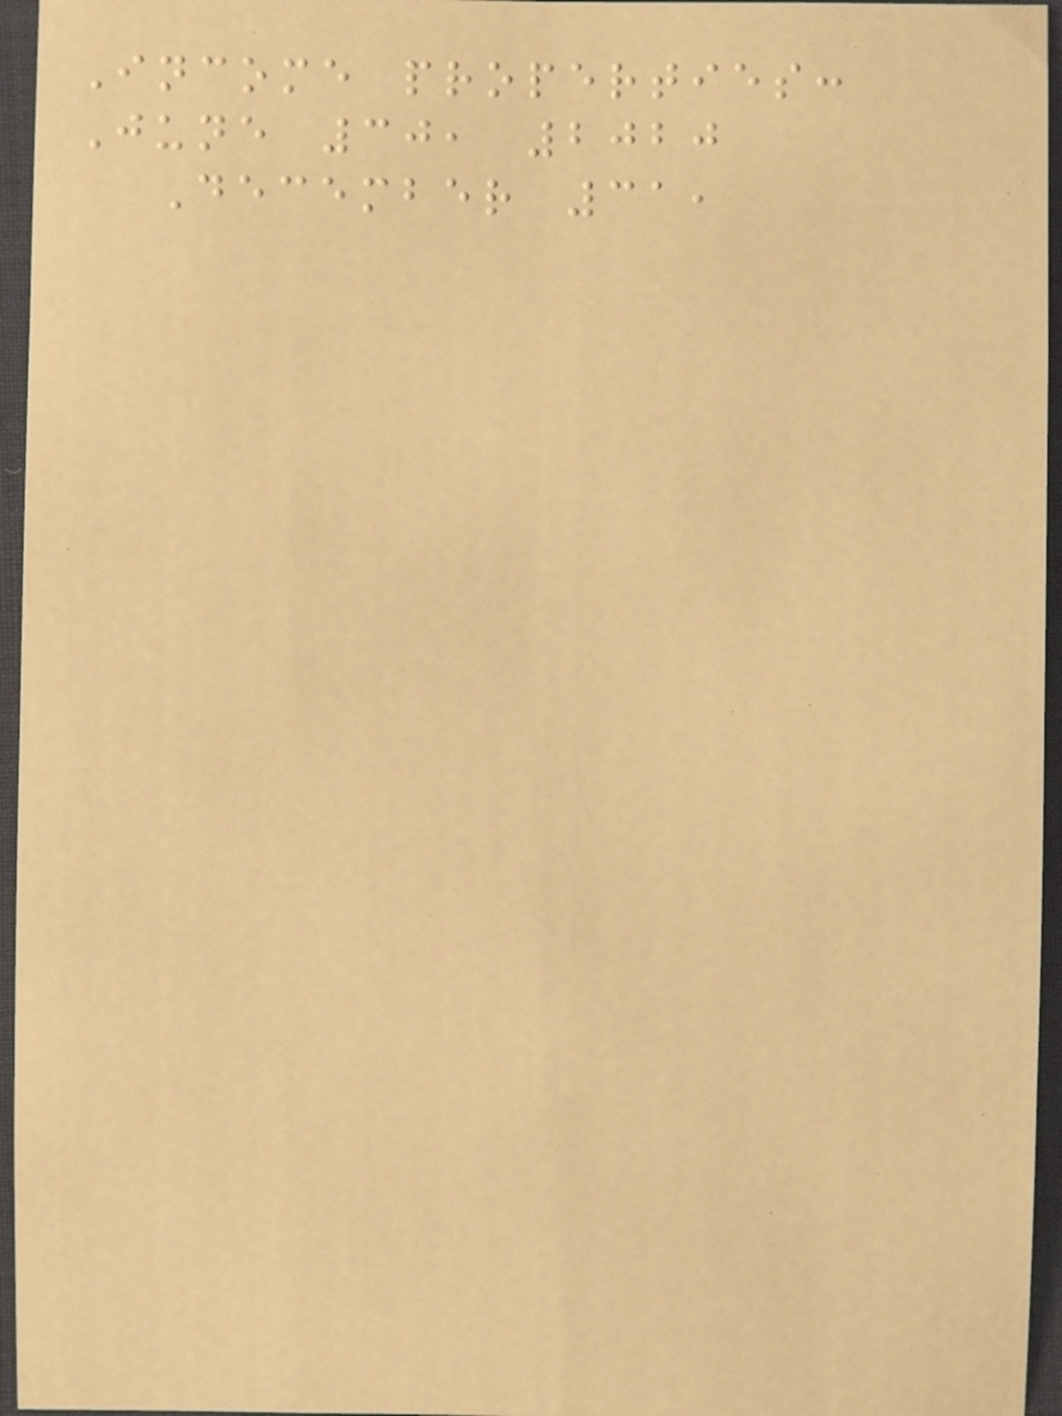Income properties:
June 30, 2020
December 31,
